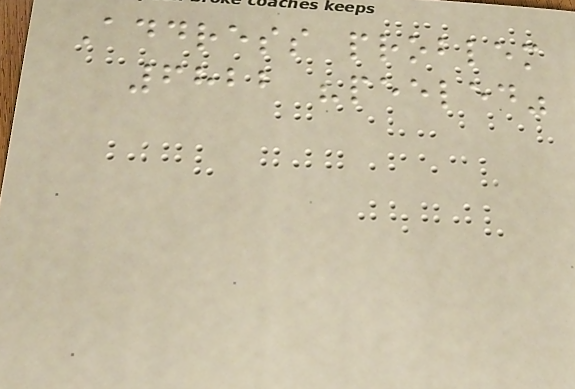Address problem
6822 "peeled"
